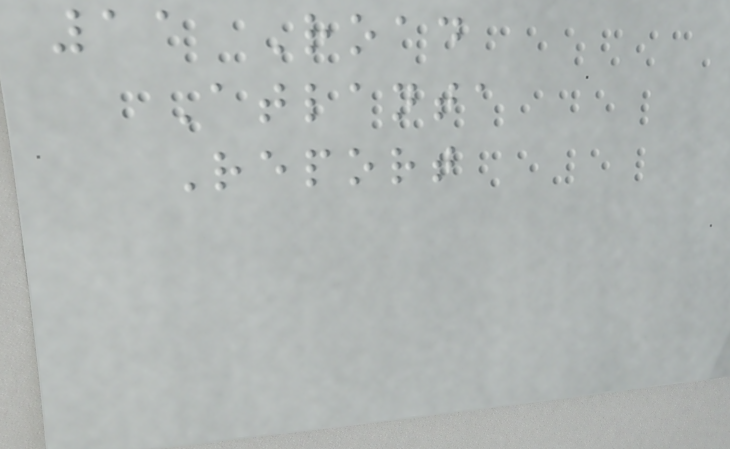11 Road
Atlanta
Report
